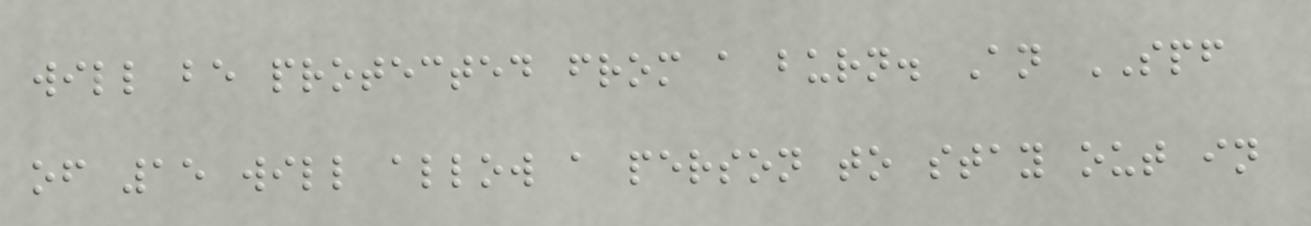will be protected from a burn. An SPF
of 15 will allow a person to stay out in
